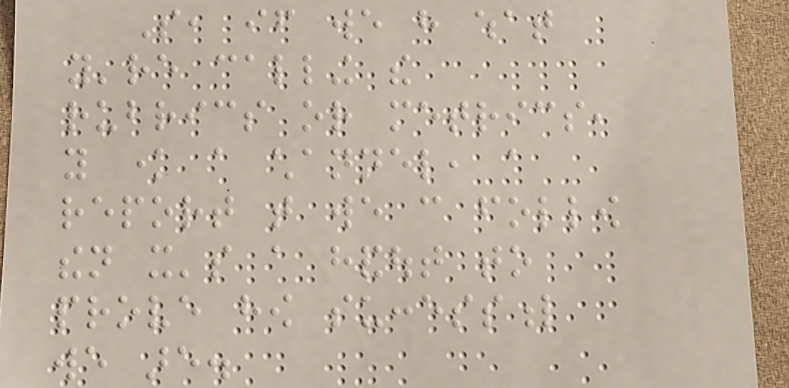So, if we have what
you're calling the
rubrics or metrics,
you know a channel, a
report that we can follow
then it's a handout to
prove how successful
we are.
